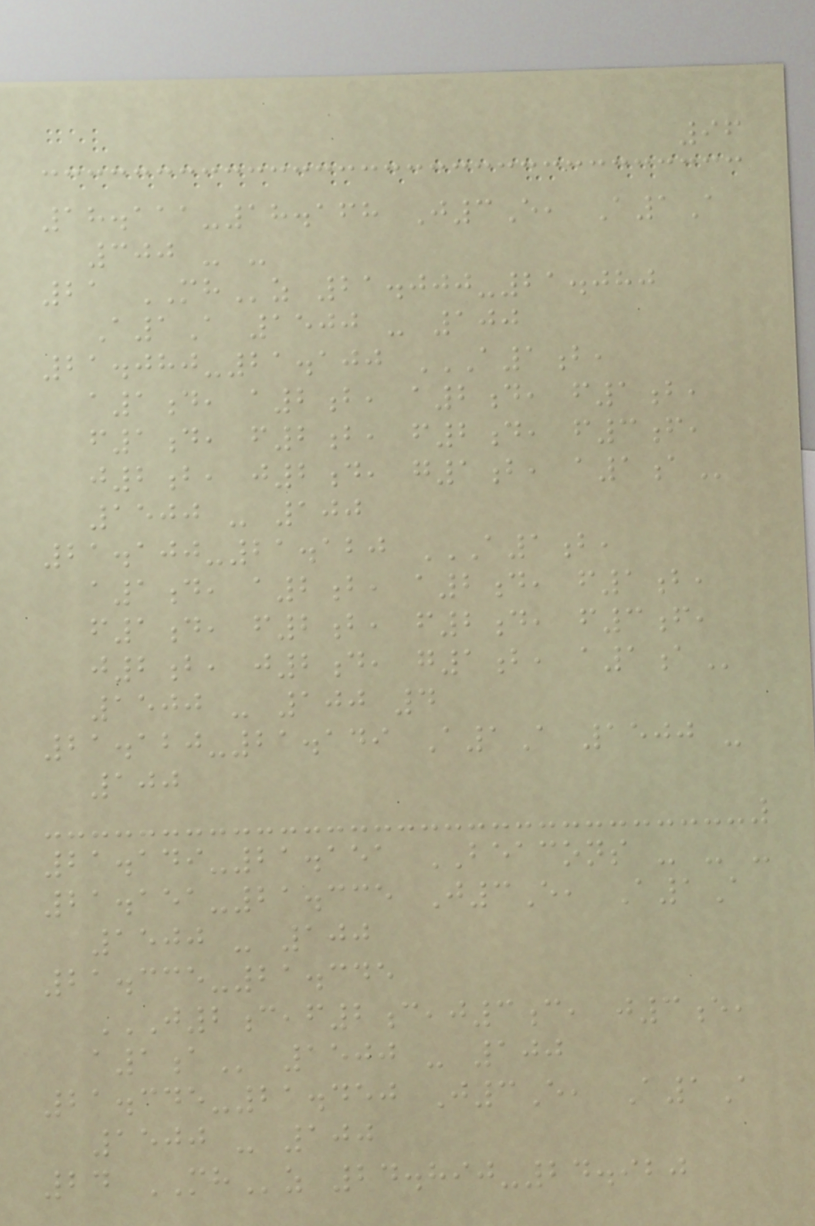96
18.111-18.168 J3E, A1A
300 - -
21 MHz 21.000-21.080
A1A 1500 - 100
21.080-21.100 A1B,
A1D, A2B, A2D, F1B,
F1D, F2B, F2D, F3F,
J2B, J2D, G1B, A1A
1500 - 100
21.100-21.120 A1B,
A1D, A2B, A2D, F1B,
F1D, F2B, F2D, F3F,
J2B, J2D, G1B, A1A
1500 - 100 4
21.120-21.149 A1A 1500 -
100
21.149-21.151 BEACONS - - -
21.151-21.335 J3E, A1A
1500 - 100
21.335-21.345
J2C,F2C,J3C, J3E,
A1A 1500 - 100
21.345-21.450 J3E, A1A
1500 - 100
24 MHz 24.890-24.920
